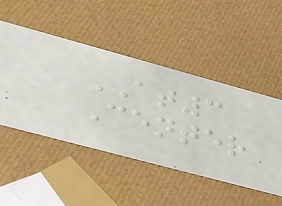AT3
Center
